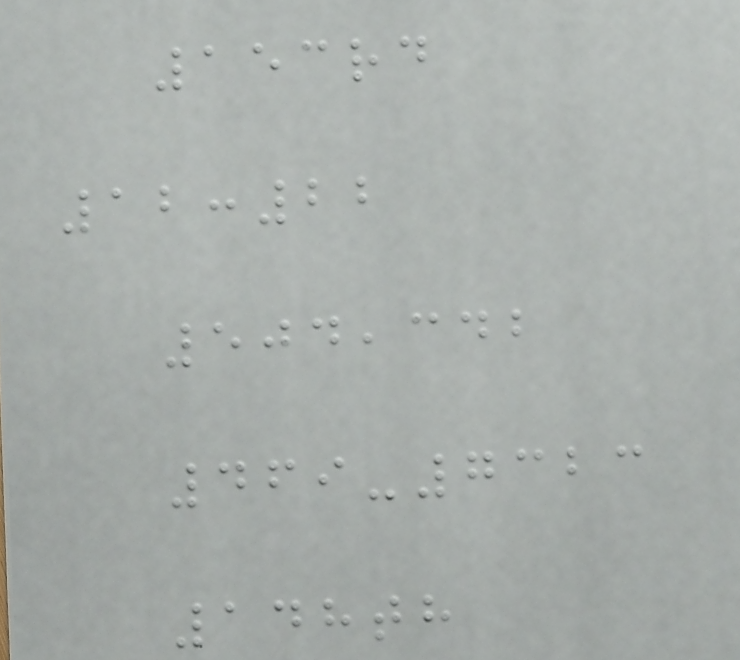153rd
12:22
504,342
469-7323
148th
